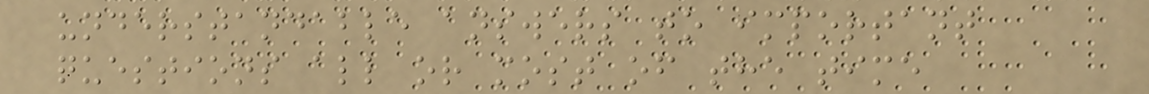understandable answers to important
questions all or most of the time
